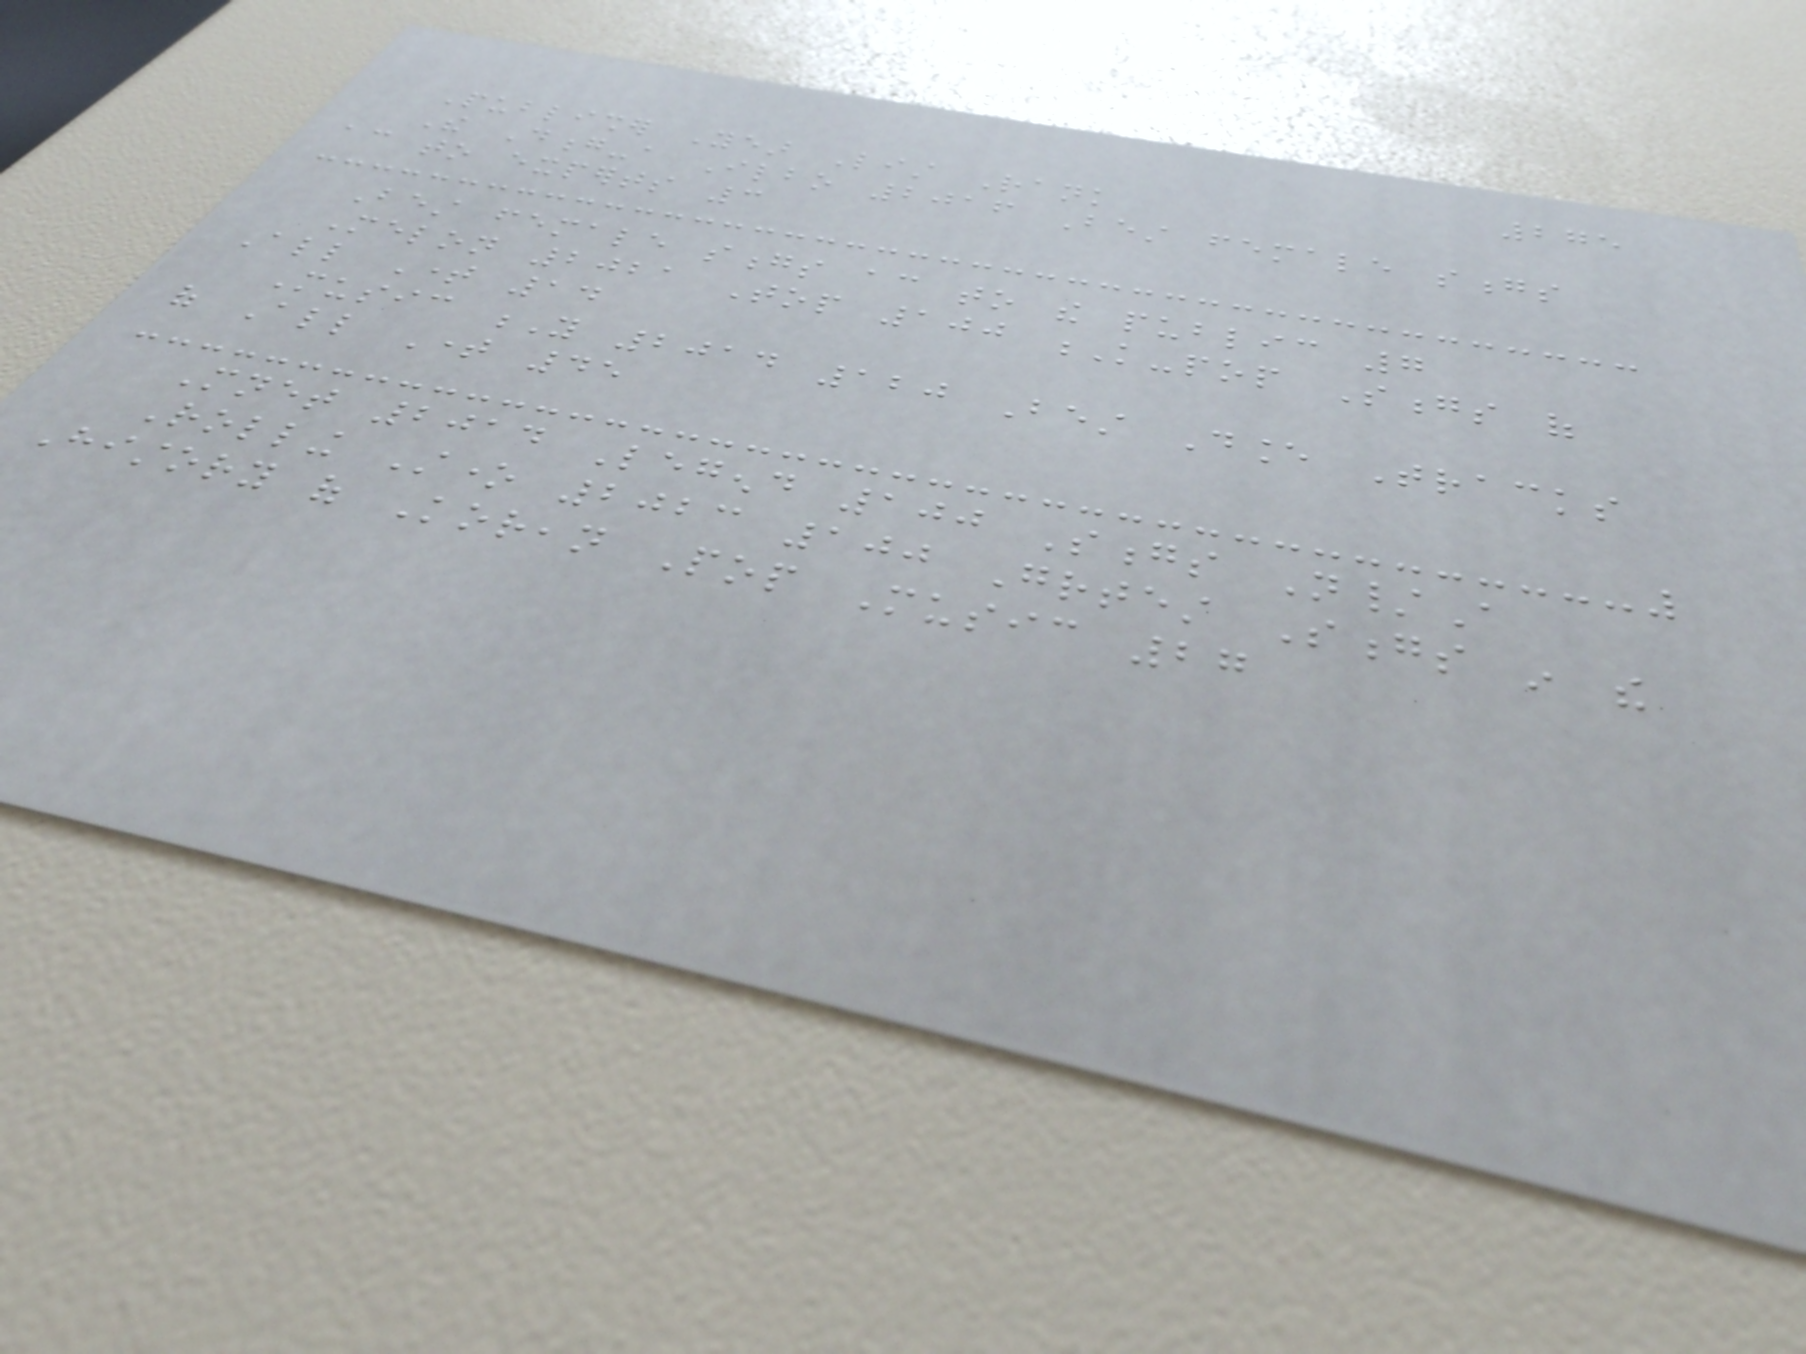275
Publisher Year List Rank
The Dong-a Ilbo 2016 Best female songs
according to experts 3
Best female songs according to the public 7
Melon 2021 Top 100 K-pop Songs of
All Time 14
Music Y 2014 120 Best Dance Tracks
of All Time 45
Mnet 2014 Legend 100 Songs N/A
Rolling Stone 2023 100 Greatest Songs in the
History of Korean Pop Music 27
